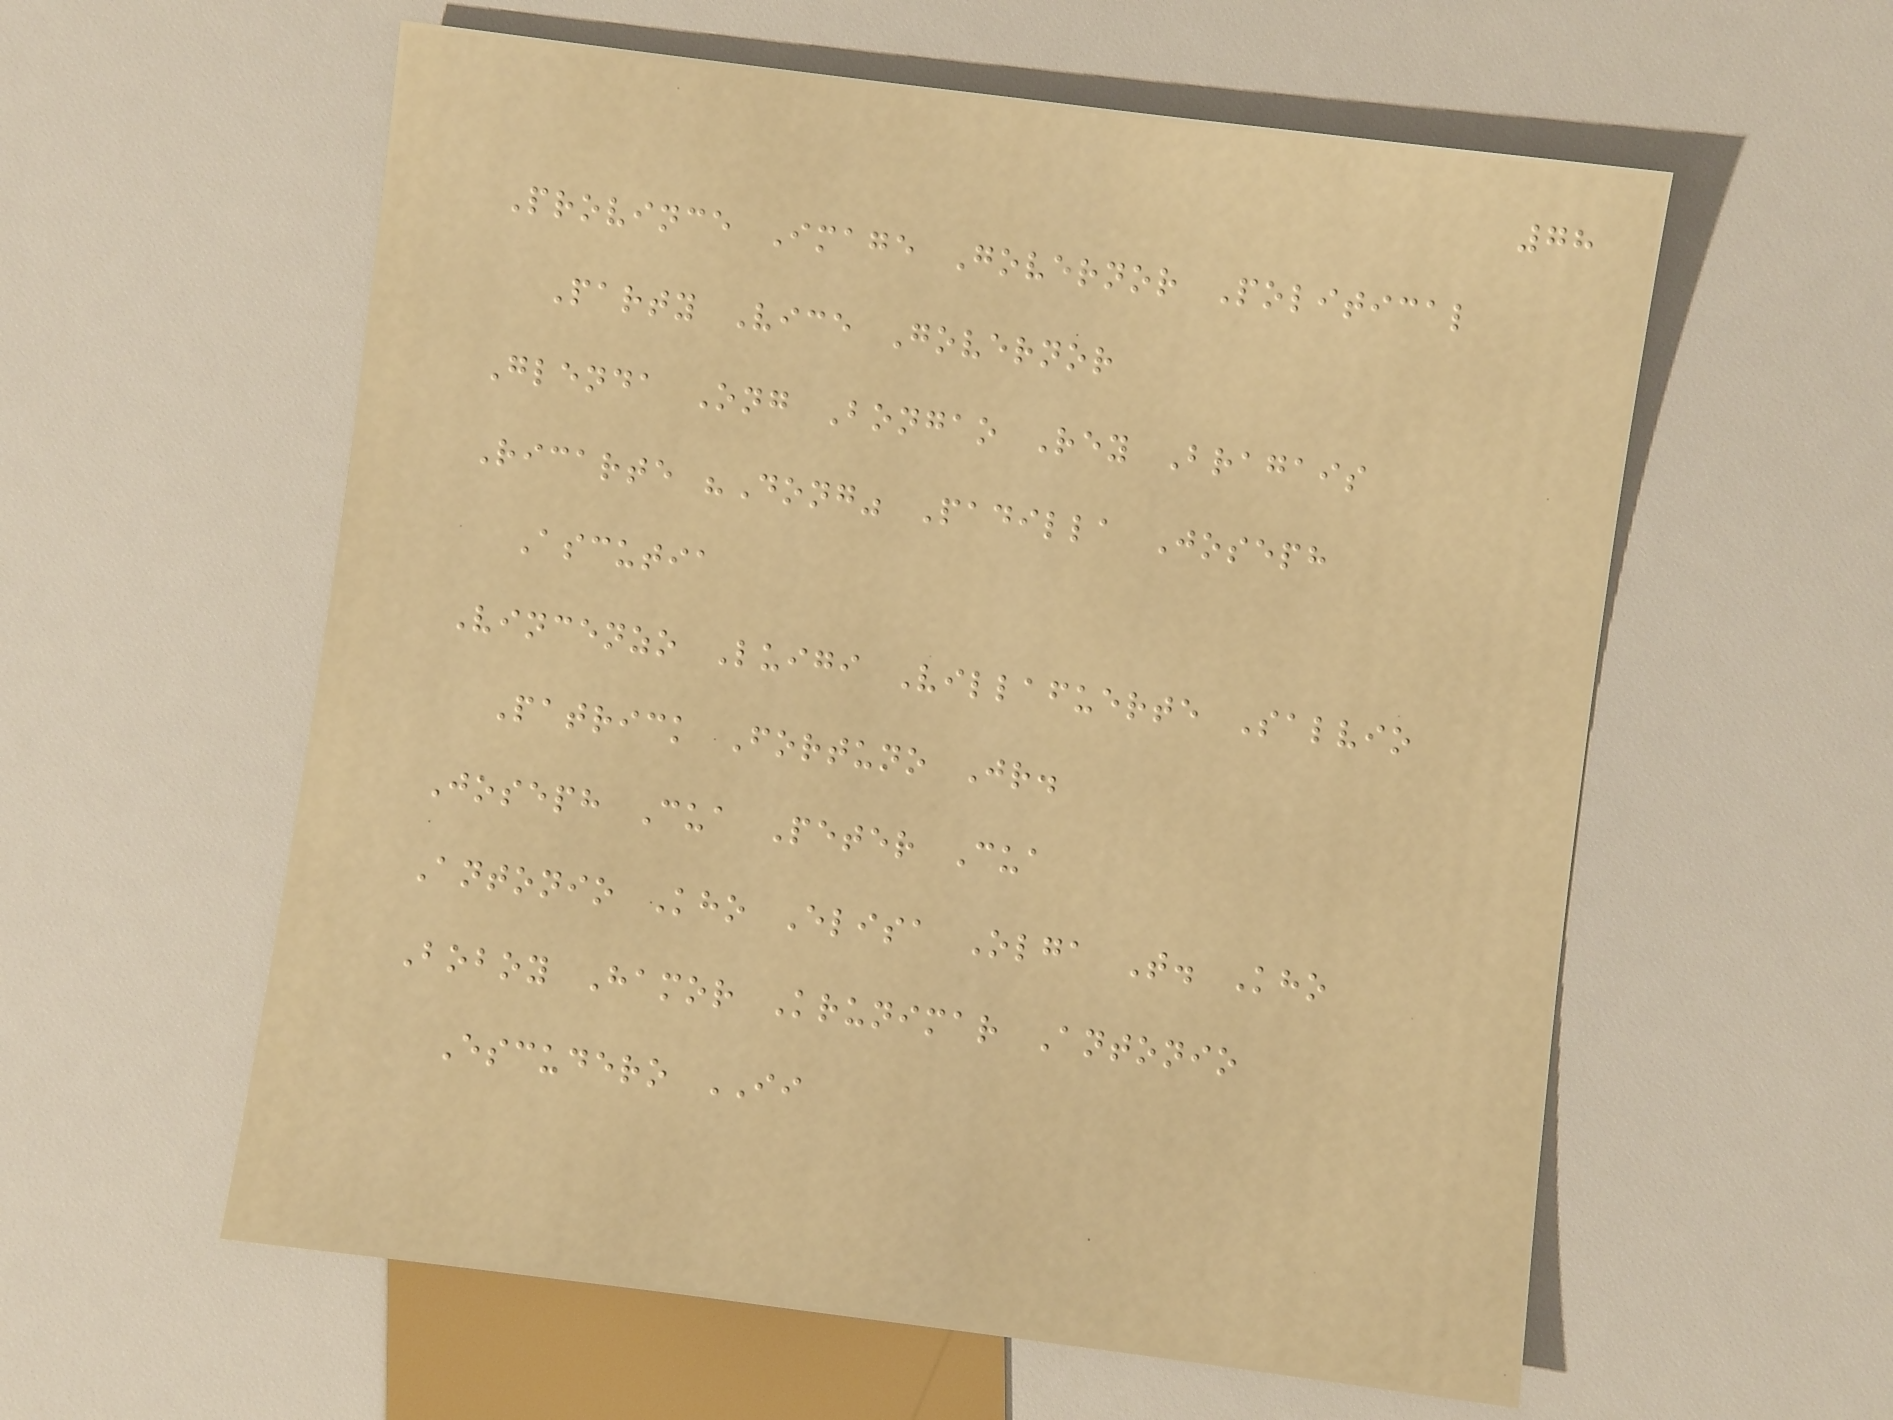78
Province Image Governor Political
Party Vice Governor
Glenda Ong Bongao Rey Bragais
Ricarte "Dong" Padilla Joseph
Ascutia
Vincenzo Luigi Villafuerte Salvio
Patrick Fortuno Jr.
Joseph Cua Peter Cua
Antonio Kho Elisa Olga T. Kho
Boboy Hamor Krunimar Antonio
Escudero II
